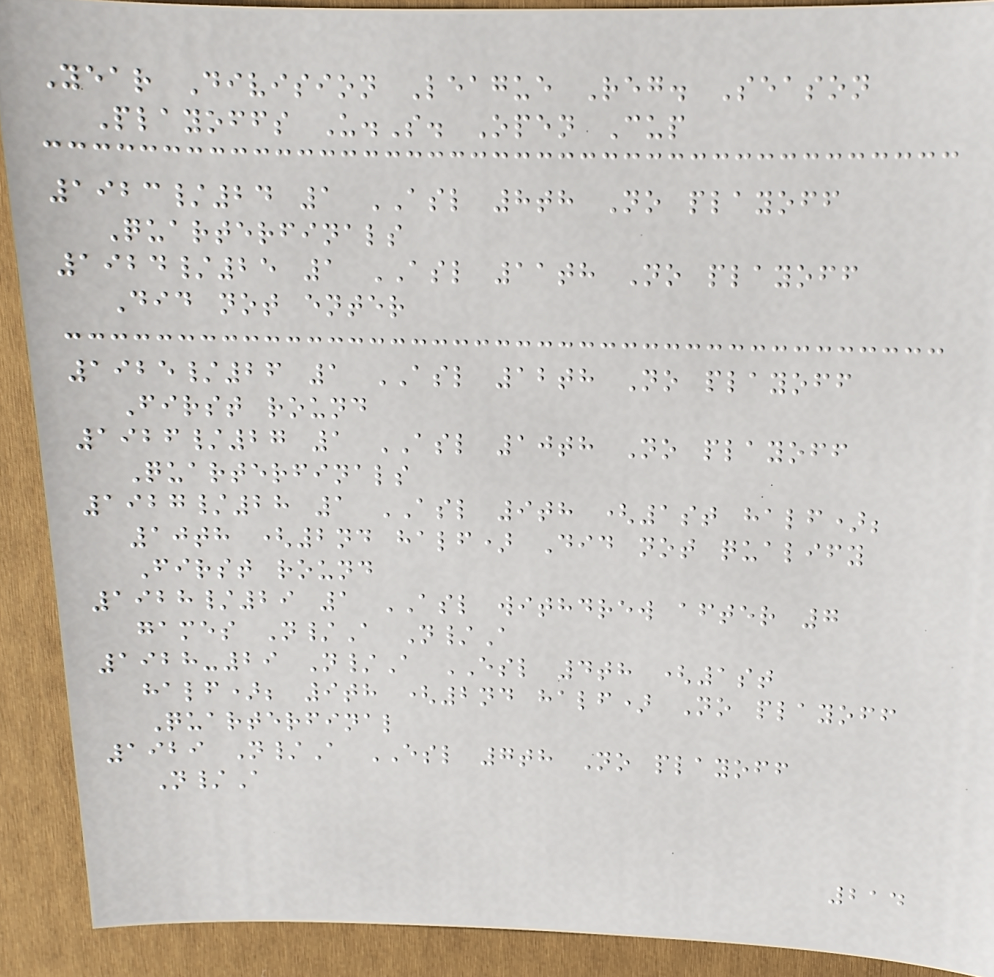Year Division League Reg. Season
Playoffs U.S. Open Cup
1923/24 1 ASL 8th No playoff
Quarterfinals
1924/25 1 ASL 11th No playoff
Did not enter
1925/26 1 ASL 12th No playoff
First round
1926/27 1 ASL 10th No playoff
Quarterfinals
1927/28 1 ASL 9th (1st half);
10th (2nd half) Did not qualify
First round
1928/29 1 ASL withdrew after 7
games N/A N/A
1928-29 N/A ESL 4th (1st
half); 9th (2nd half) No playoff
Quarterfinal
1929 N/A ESL 7th No playoff
N/A
214
